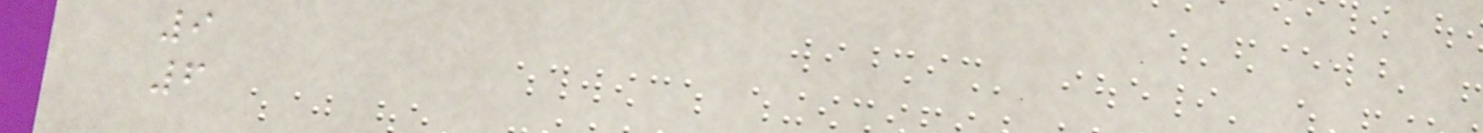9
6
